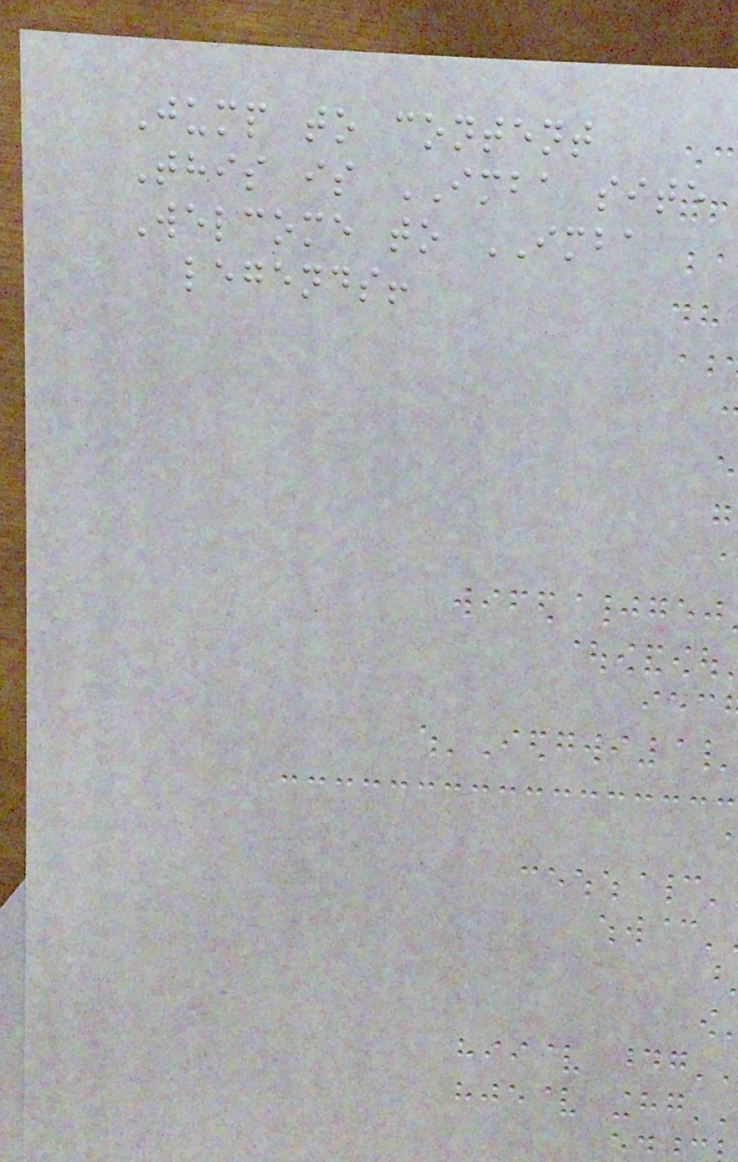Jump to content
This is IMBA site
Welcome to IMBA
legends!
